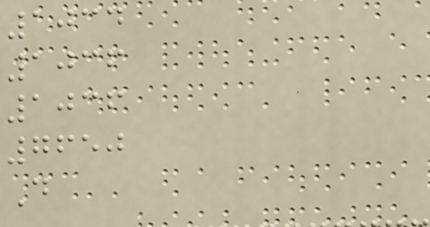1034
1036
1036
7650
D
